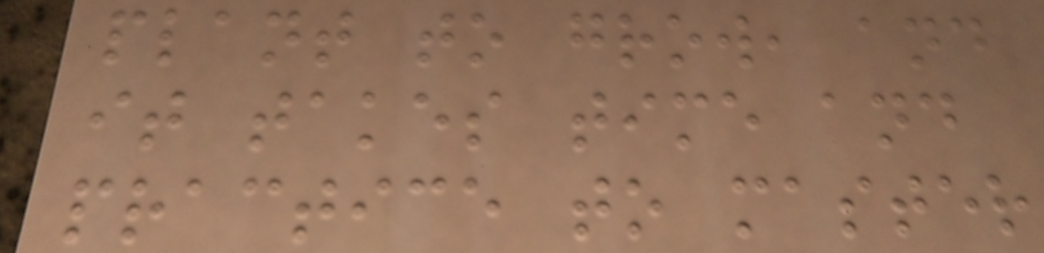plant to grow, and
it takes time and
practice to master
